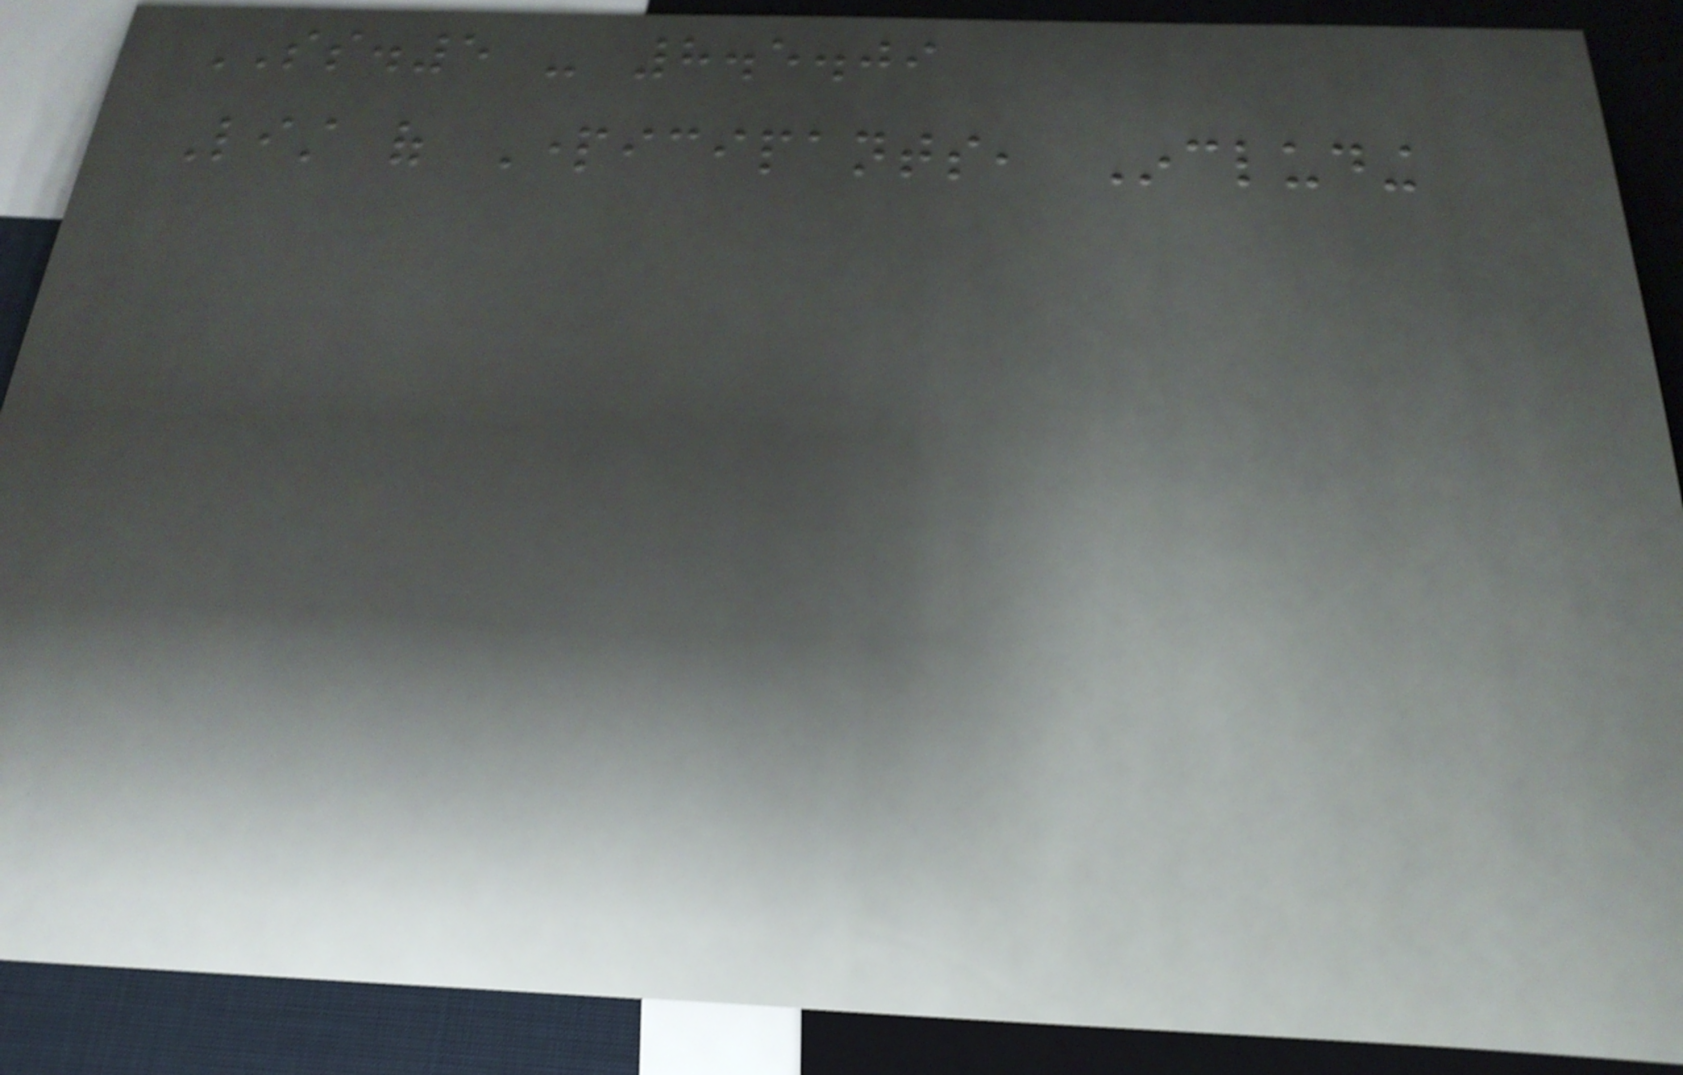SS.5 - 8.5.09
List of Participants, Including
